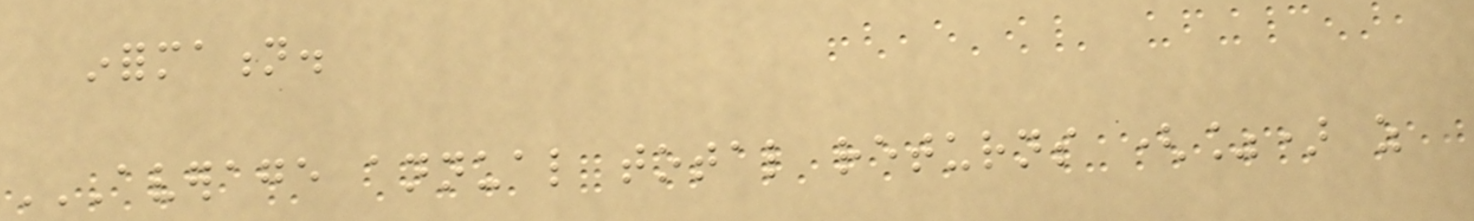information.
AVERAGE ANNUAL TOTAL RETURNS (%) AS
